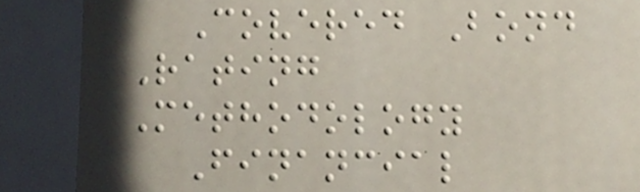Covered Bond
Rating
Methodology
Financial
